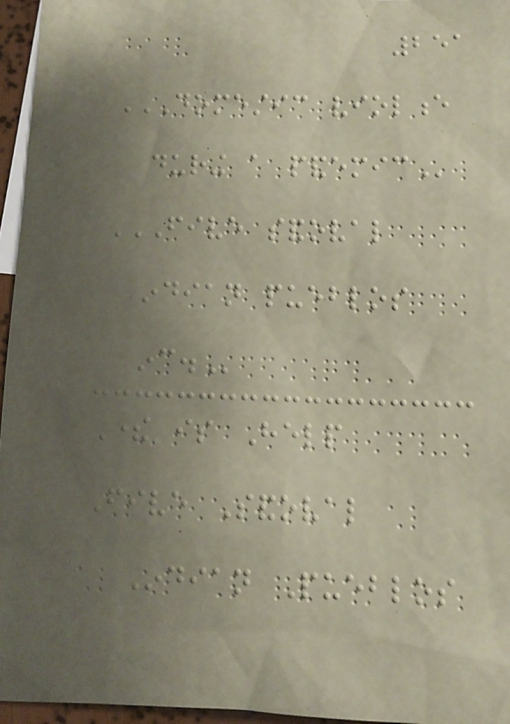251
DOMESTIC VIOLENCE
DURING A PANDEMIC
FIVE SANDOVAL
INDIAN PUEBLOS
INC.
There is Help
Five Sandoval
Indian Pueblos
